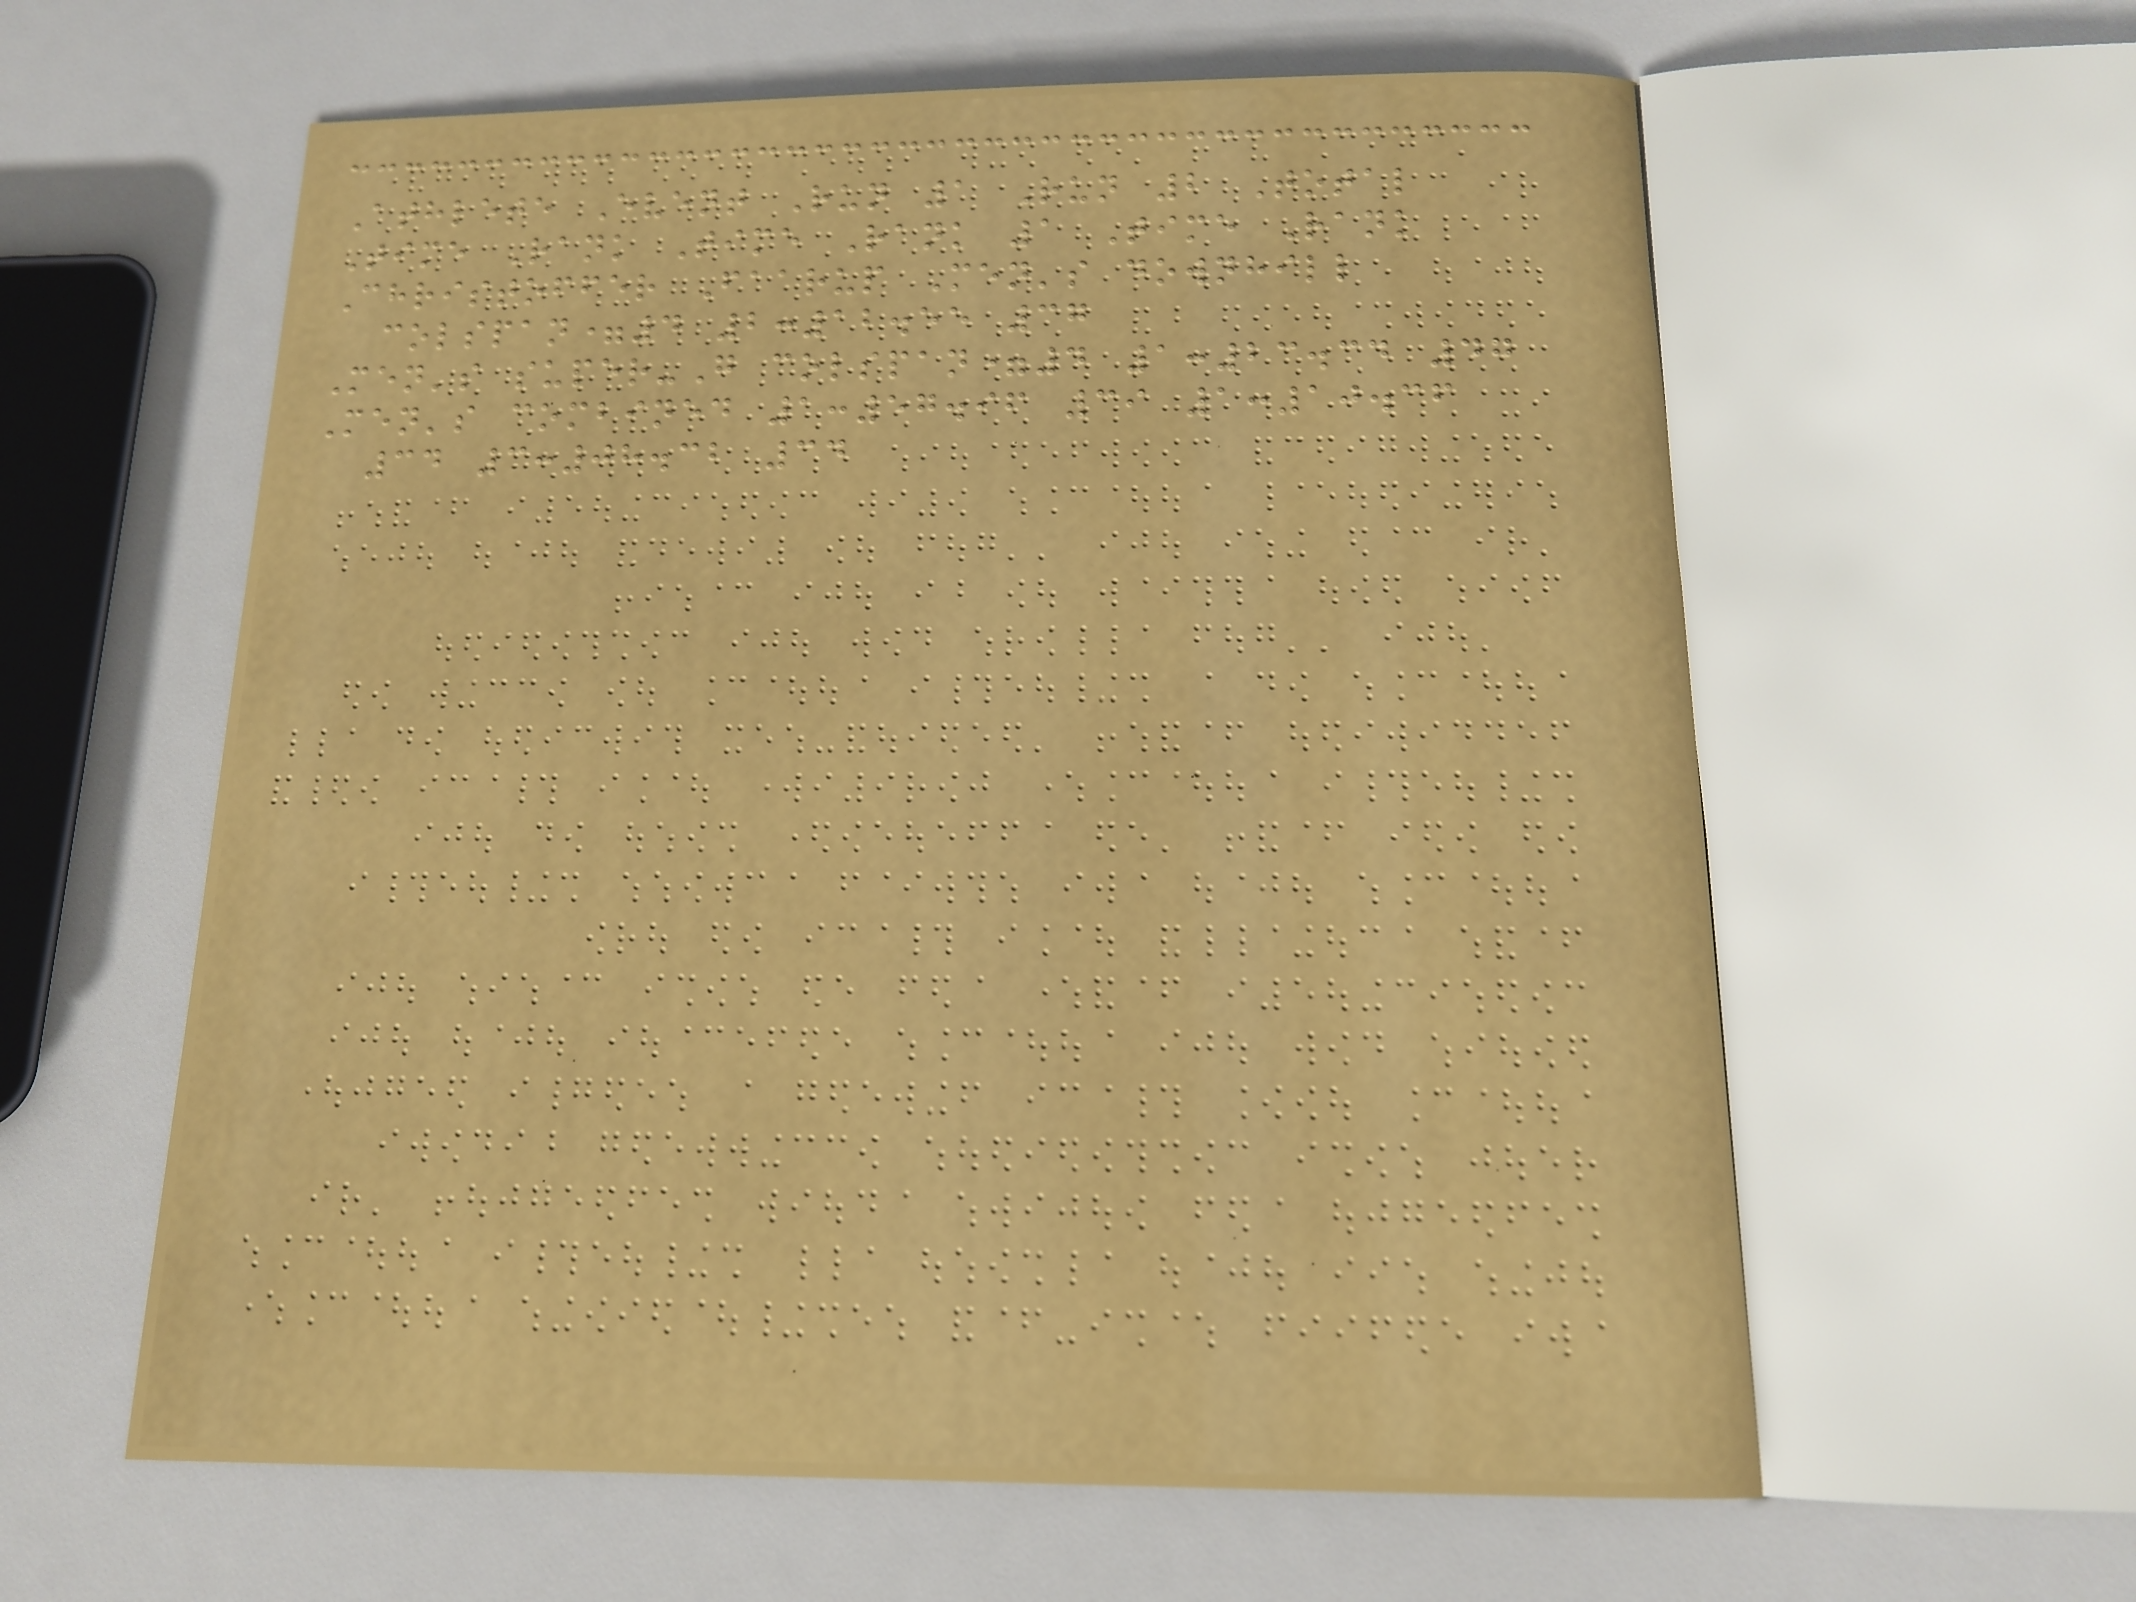Athlete Event Run 1 Run 2 Total
Time Rank Time Rank 1 Time Rank
Christoffer Faarup Men's downhill
colspan=4 2:12.55 37
Men's super-G colspan=4 1:23.34 47
Men's combined 1:57.96 39 1:10.36
34 3:08.32 34
